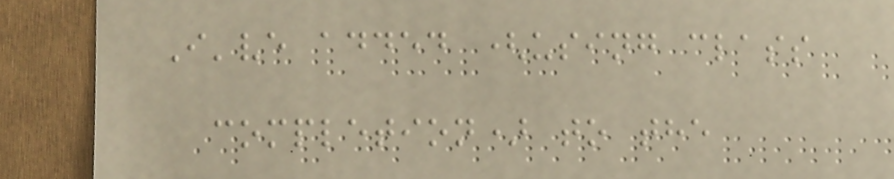I've added (using class
completion) to the
